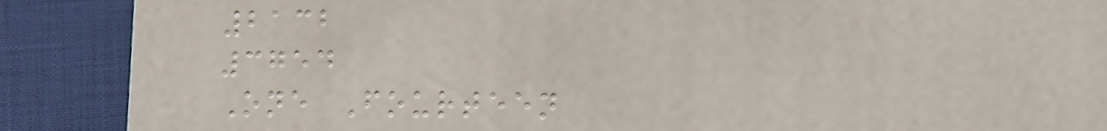2132
3754
One Fourteen
